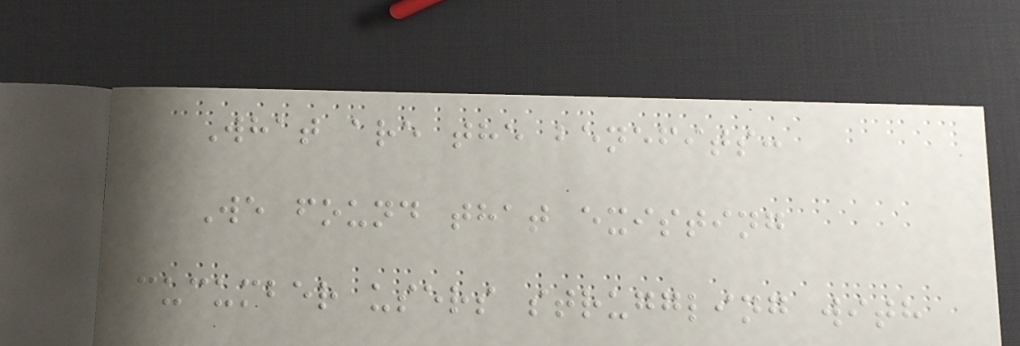What are the benefits:
We found that existing
cucumber users struggling with
